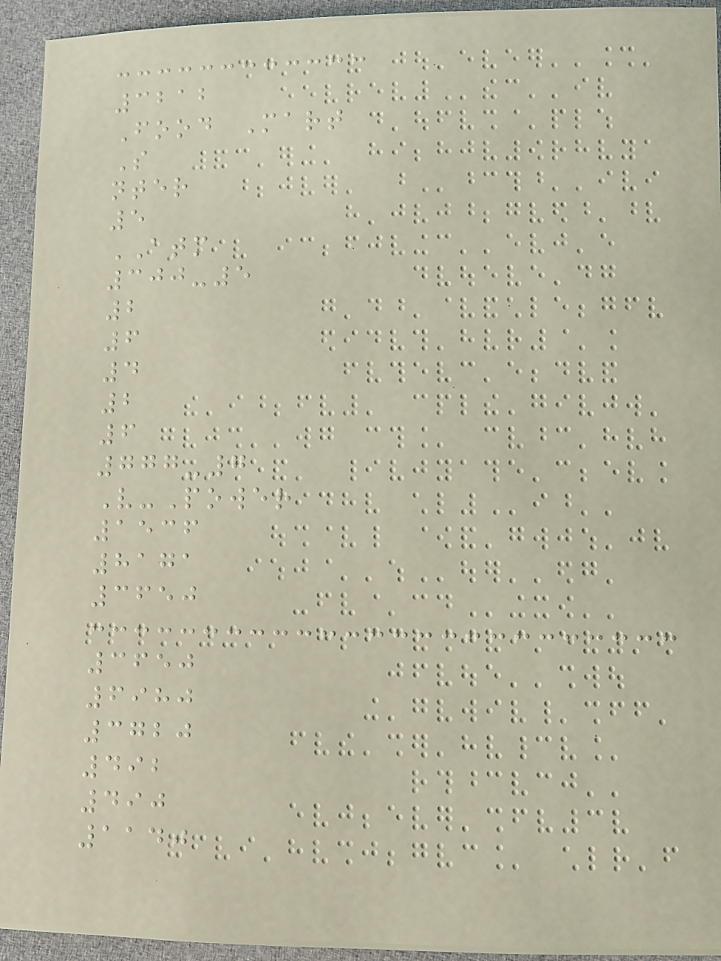3212
Food Mart
S
nter
5
ATM
300-5
2
6
4
2
6
777-7
V-Power
1536
8171
3650
3650
6980
3720
492
490
1140
